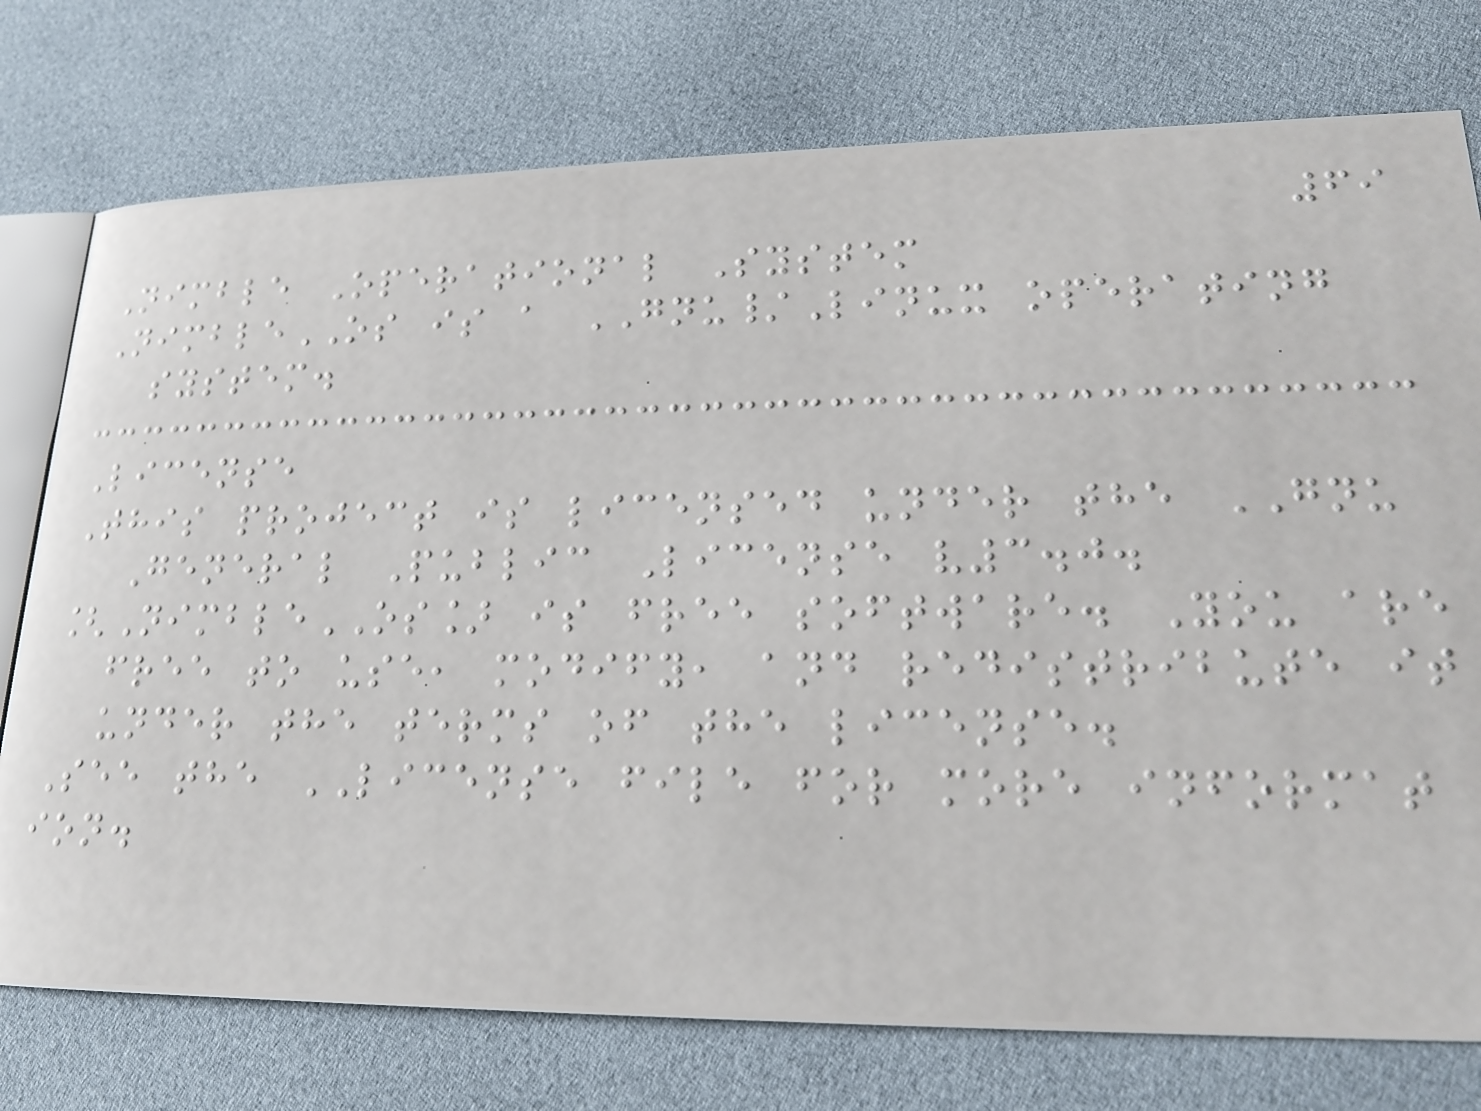69
Nimble Operational System
NimbleOS is a GNU/Linux operating
system.
License
This project is licensed under the GNU
General Public License v3.0.
[NimbleOS] is free software. You are
free to use, modify, and redistribute it
under the terms of the license.
See the LICENSE file for more informat
ion.
